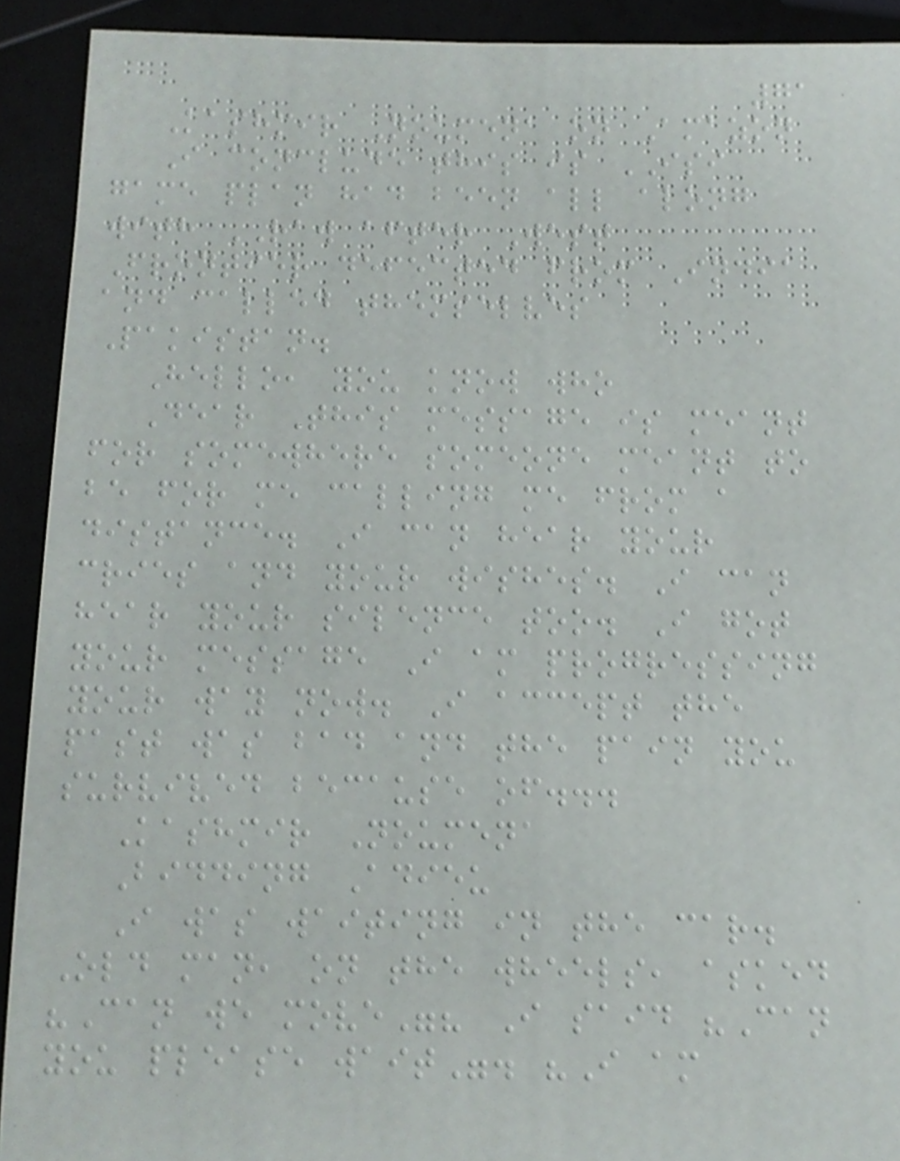71
Kashmir Noumena on Amazon
I conclude this is ISI
game plan had been all along
with RAW after West
Frontier defected from India
and called themselves
Pakistan.
Hello, you know who
Dear This message is meant
for somewhere someone meant to
be for me calling me from a
distance. I can hear your
cries and your wishes. I can
hear your silence too. I got
your message I am progressing
your way now. I accept the
past was bad and the pain you
survived because of...
Kashmir Noumena
Bidding Adieu
I was waiting in the car.
Old man, on the wheels, asked
"Can we move"? I said "Can
you please wait". "I am
